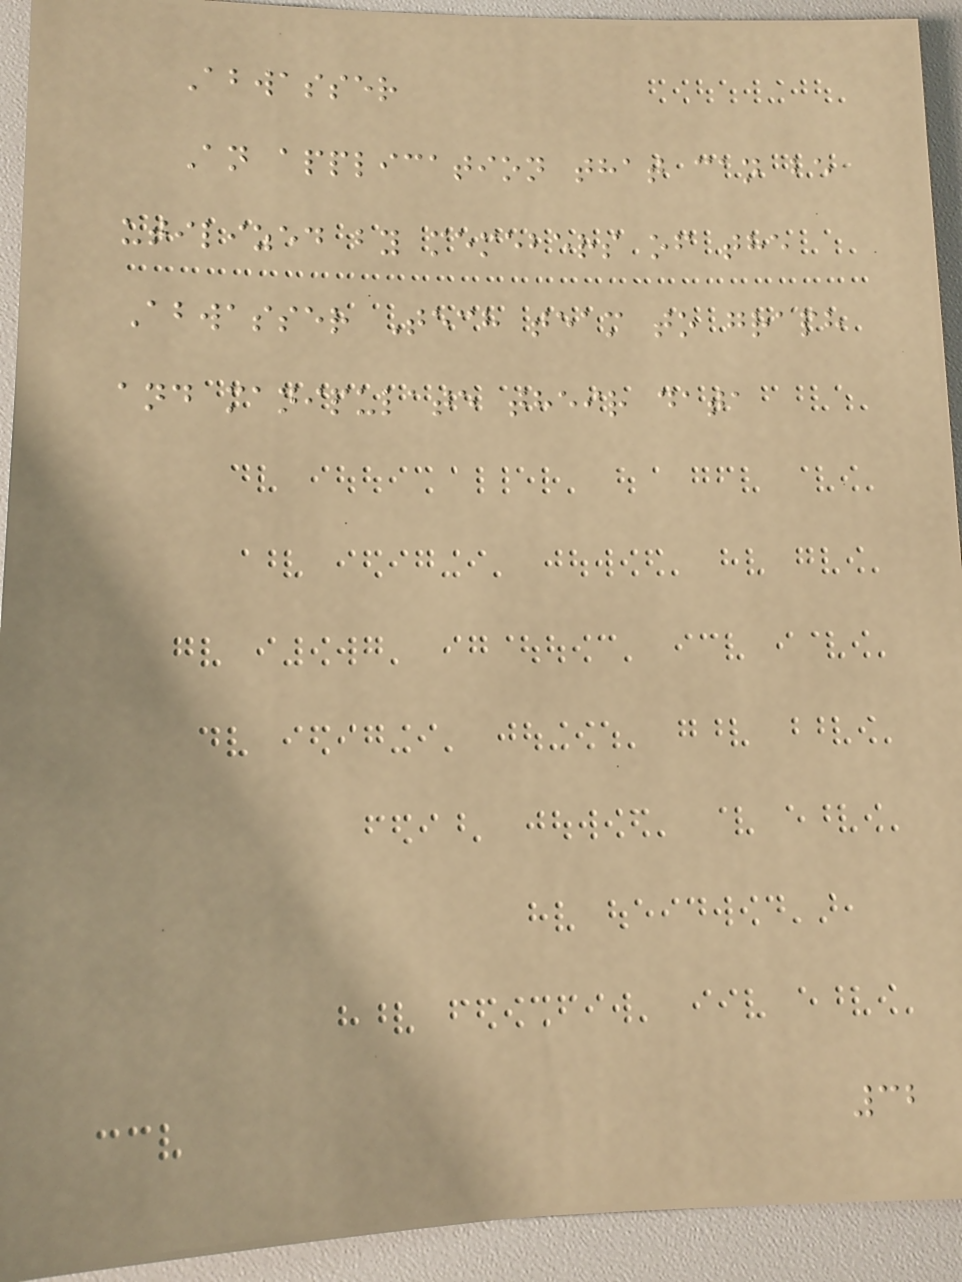Abwasser
An application that can be
utilized by memebers of the
Abwasser Tech team to graph
and manipulate their data
32
